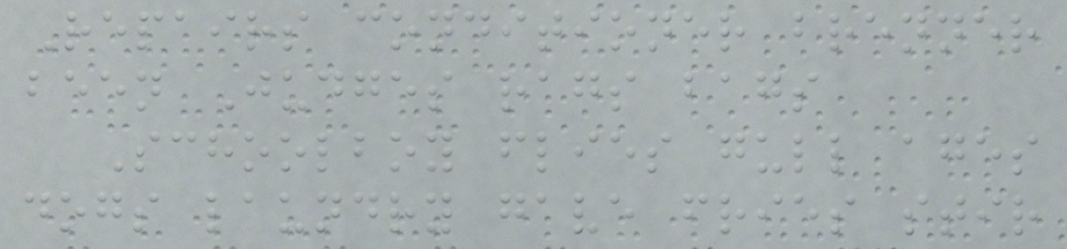Repairs conditioner brenner
been Judges rags bags
Schoolboy flies gull ages
dogs laundry gave fries stir
